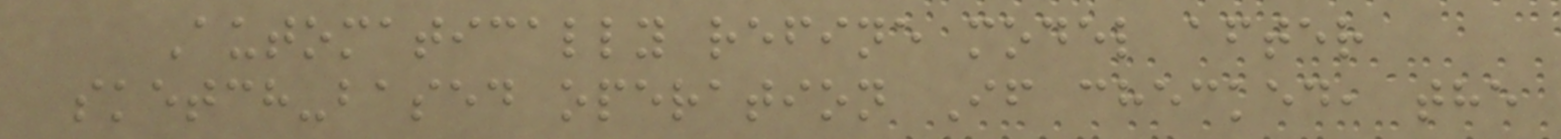Automatically refine model after
sketch-based operation If checked, the
